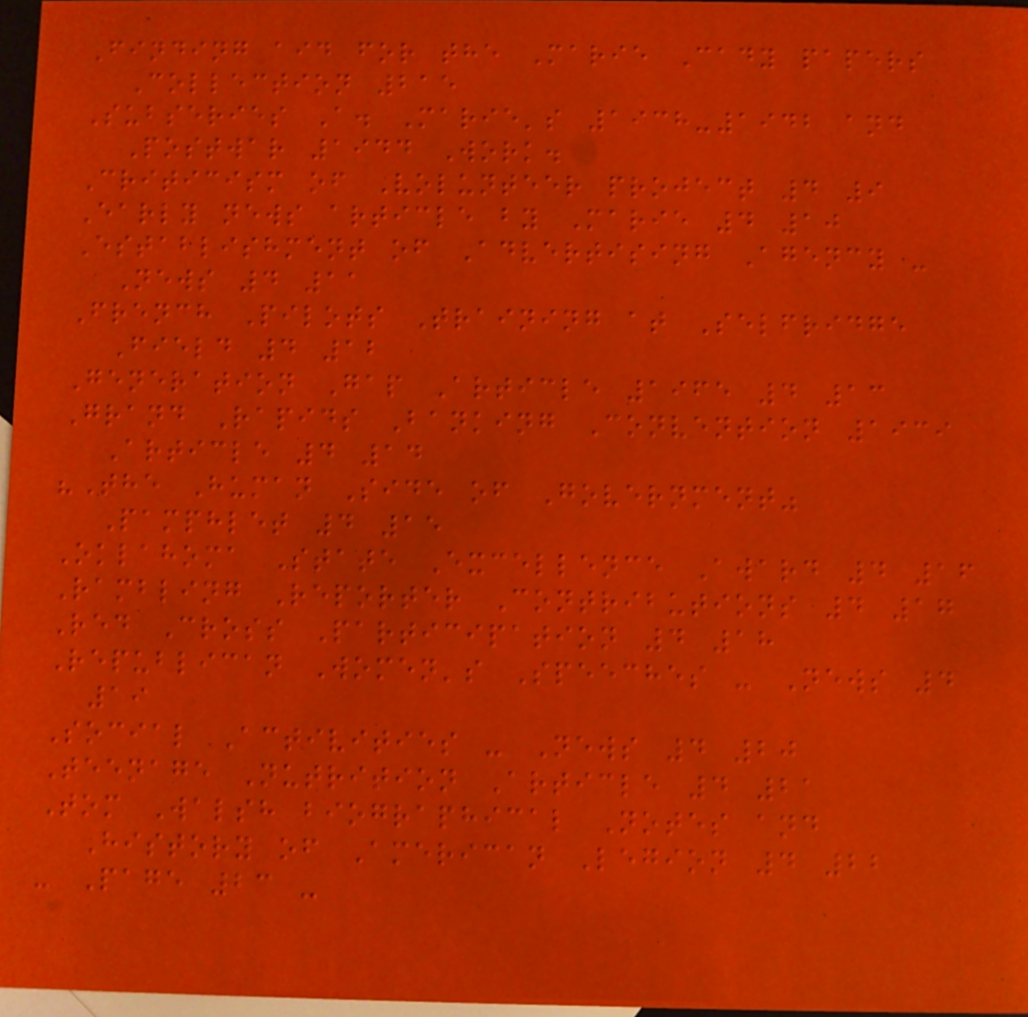Finding aid for the Marie Cady papers
Collection 215
Subseries A. Marie's 1938-1942 and
Postwar 1944 Work.
Criticism of Volunteer project 4 9
Early news article by Marie 4 10
Establishment of Advertising Agency -
News 4 11
French Pilots Training at Selfridge
Field 4 12
Generation Gap Article 1965 4 13
Grand Rapids Banking Convention 1939
Article 4 14
"The Human Side of Government"
Pamphlet 4 15
Oklahoma State Excellence Award 4 16
Rambling Reporter Contributions 4 17
Red Cross Participation 4 18
Republican Women's Speeches - News 4
19
Social Activities - News 4 20
Teenage Nutrition Article 4 21
Tom Walsh biographical Notes and
History of American Legion 4 22
- Page 23 -
